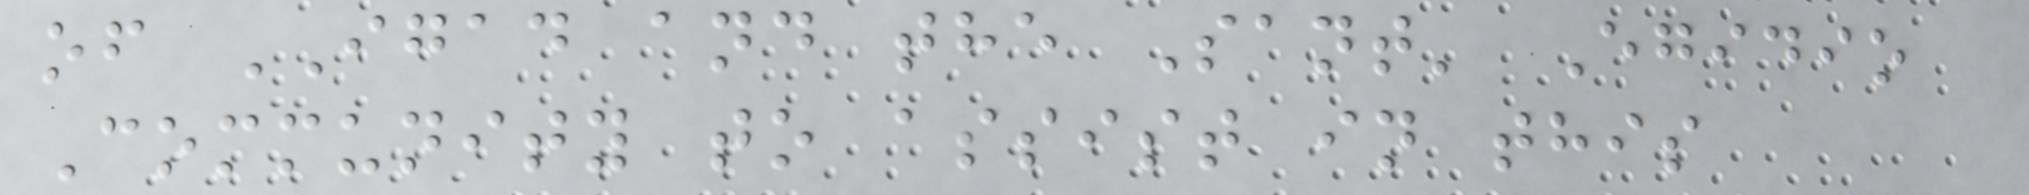of IGAD and the Sant' Egidio
Community to assist in this
